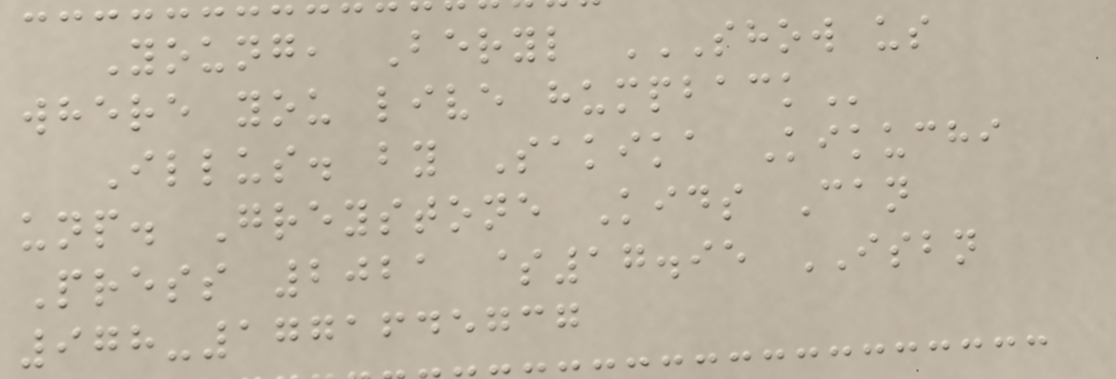Young, Beryl SHOW US
WHERE YOU LIVE HUMPBACK
Illus. by Sakika Kikuchi
unp. Greystone Kids Can
Press 2021 $17.95 ISBN
978-1771645737
